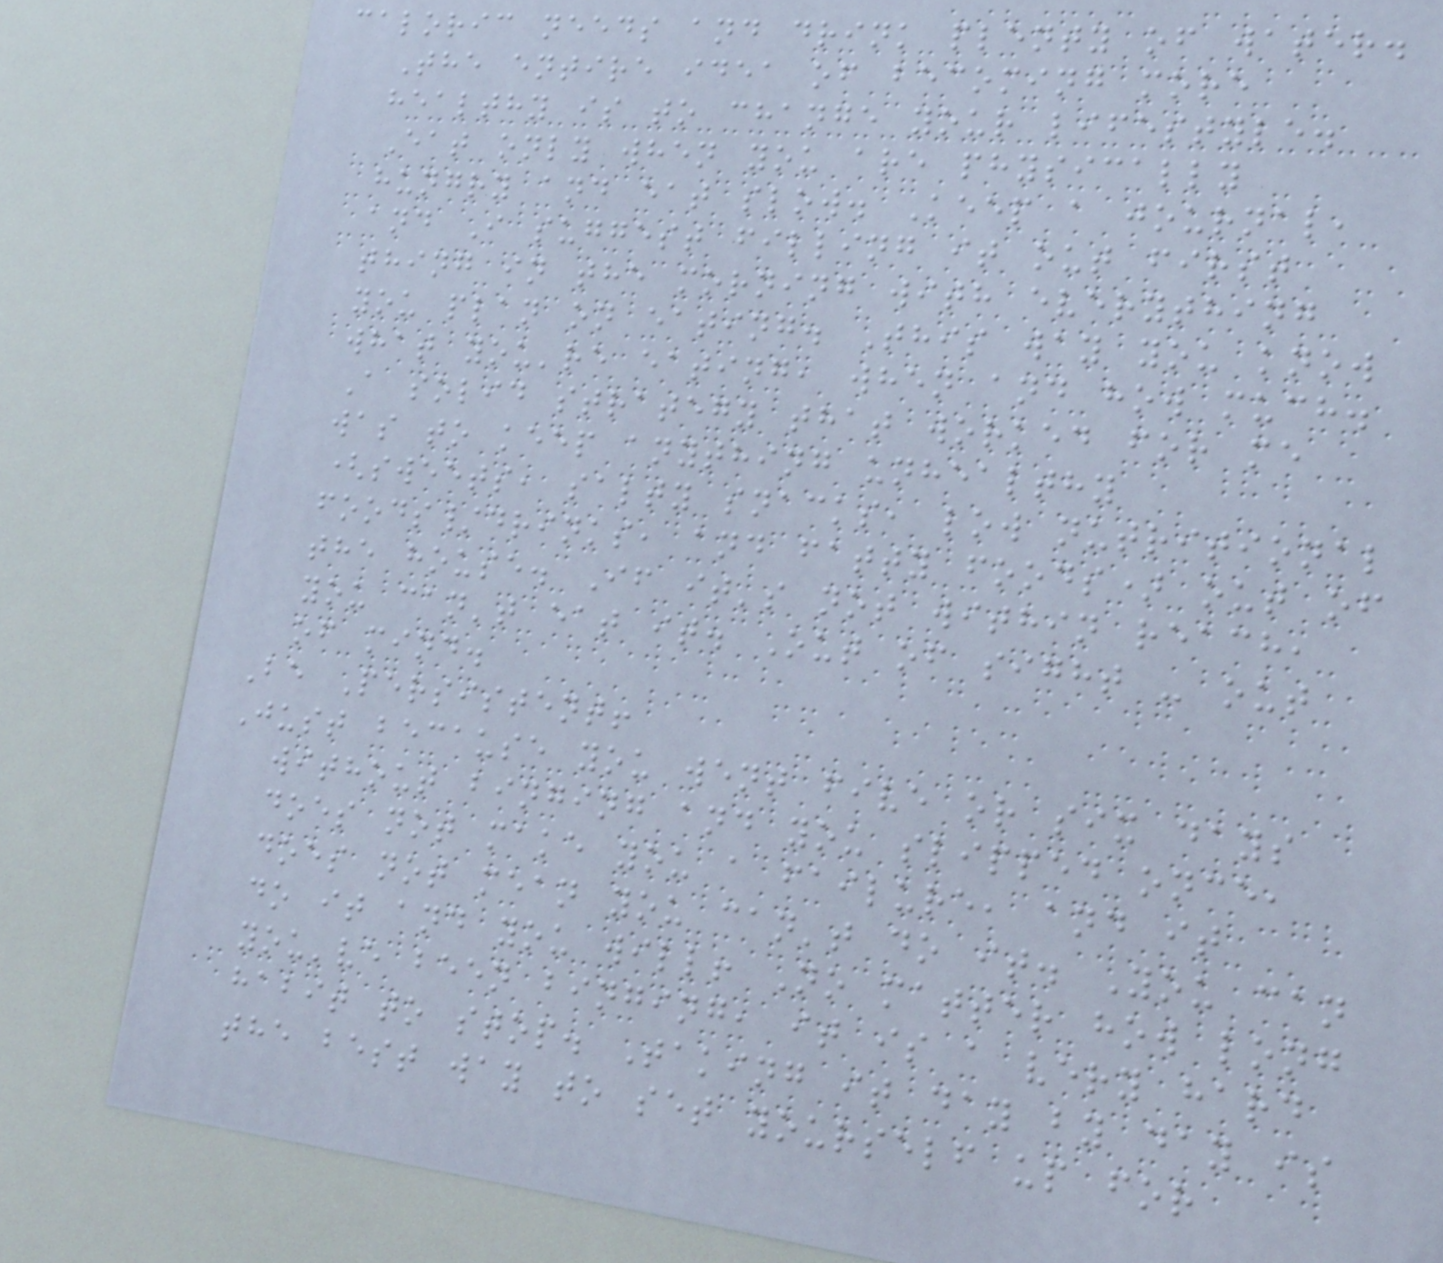caloric needs and drink plenty of water.
The entire idea of becoming more
healthy is to change your lifestyle.
Eat only when you are physically
hungry and eat slow. Keep a journal,
and I suggest filling it out first
thing in the morning with everything
you plan on eating. This way you know
what you're eating, when and how much.
A solid strategy that worked for me
was to keep anything unhealthy
(sweets, salty snacks, low nutritional
foods/drinks, and fatty foods) out of
the house. If it's not within reach,
you can't eat it. Out of sight - out
of mind.
Be Persistent!
Just because you went five or six days
without binging and you slipped once,
does not make you a failure, and it
does not mean you can't do it. You can
do it and you will! No matter how long
you've been binging, it is a very hard
habit to stop. Taking it day by day is
the best way to set yourself up for
